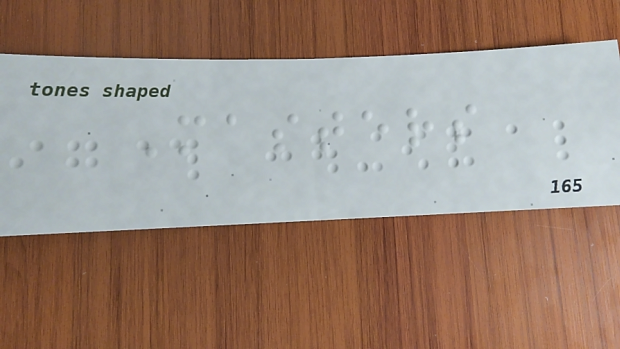Masters
